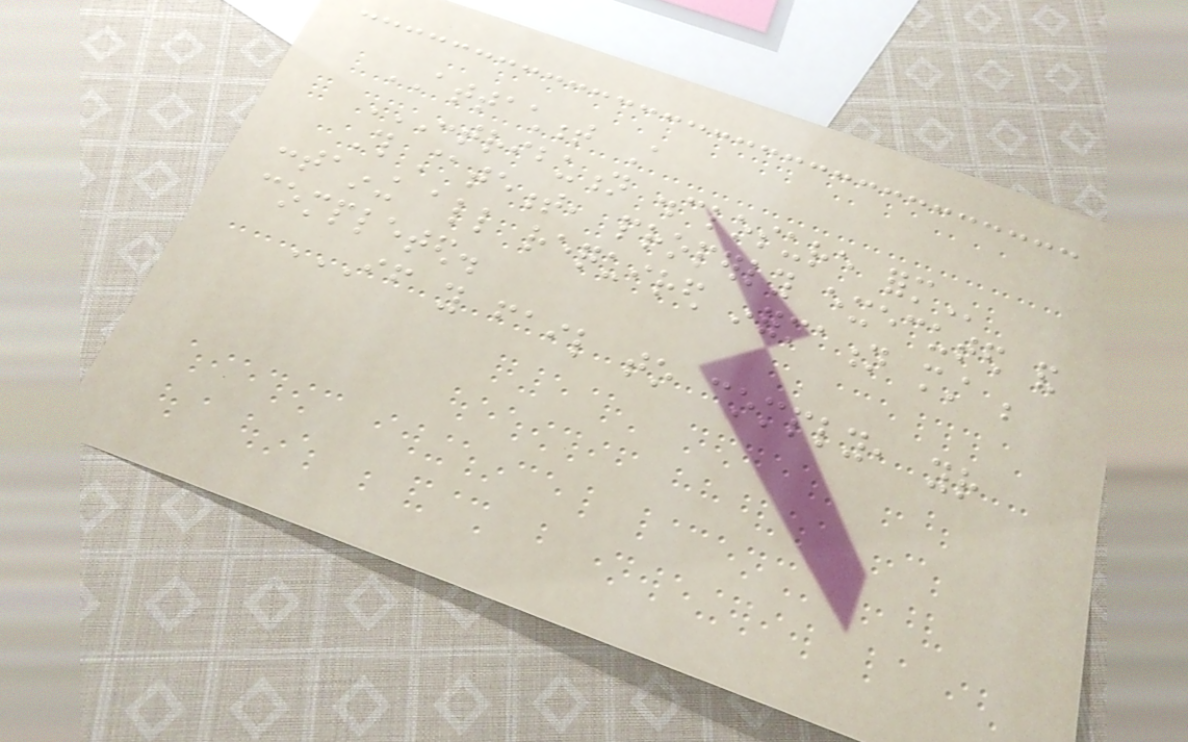ATTACHMENT A
CONTRIBUTION DISCLOSURE FORM
This statement, properly executed and
containing all required information must be
completed.
IF YOU FAIL TO COMPLY, YOUR
